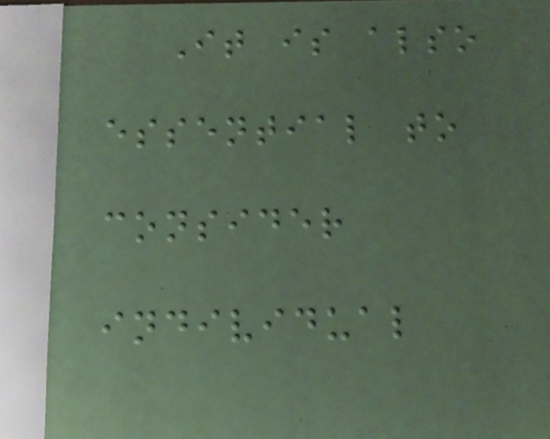It is also
essential to
consider
individual
